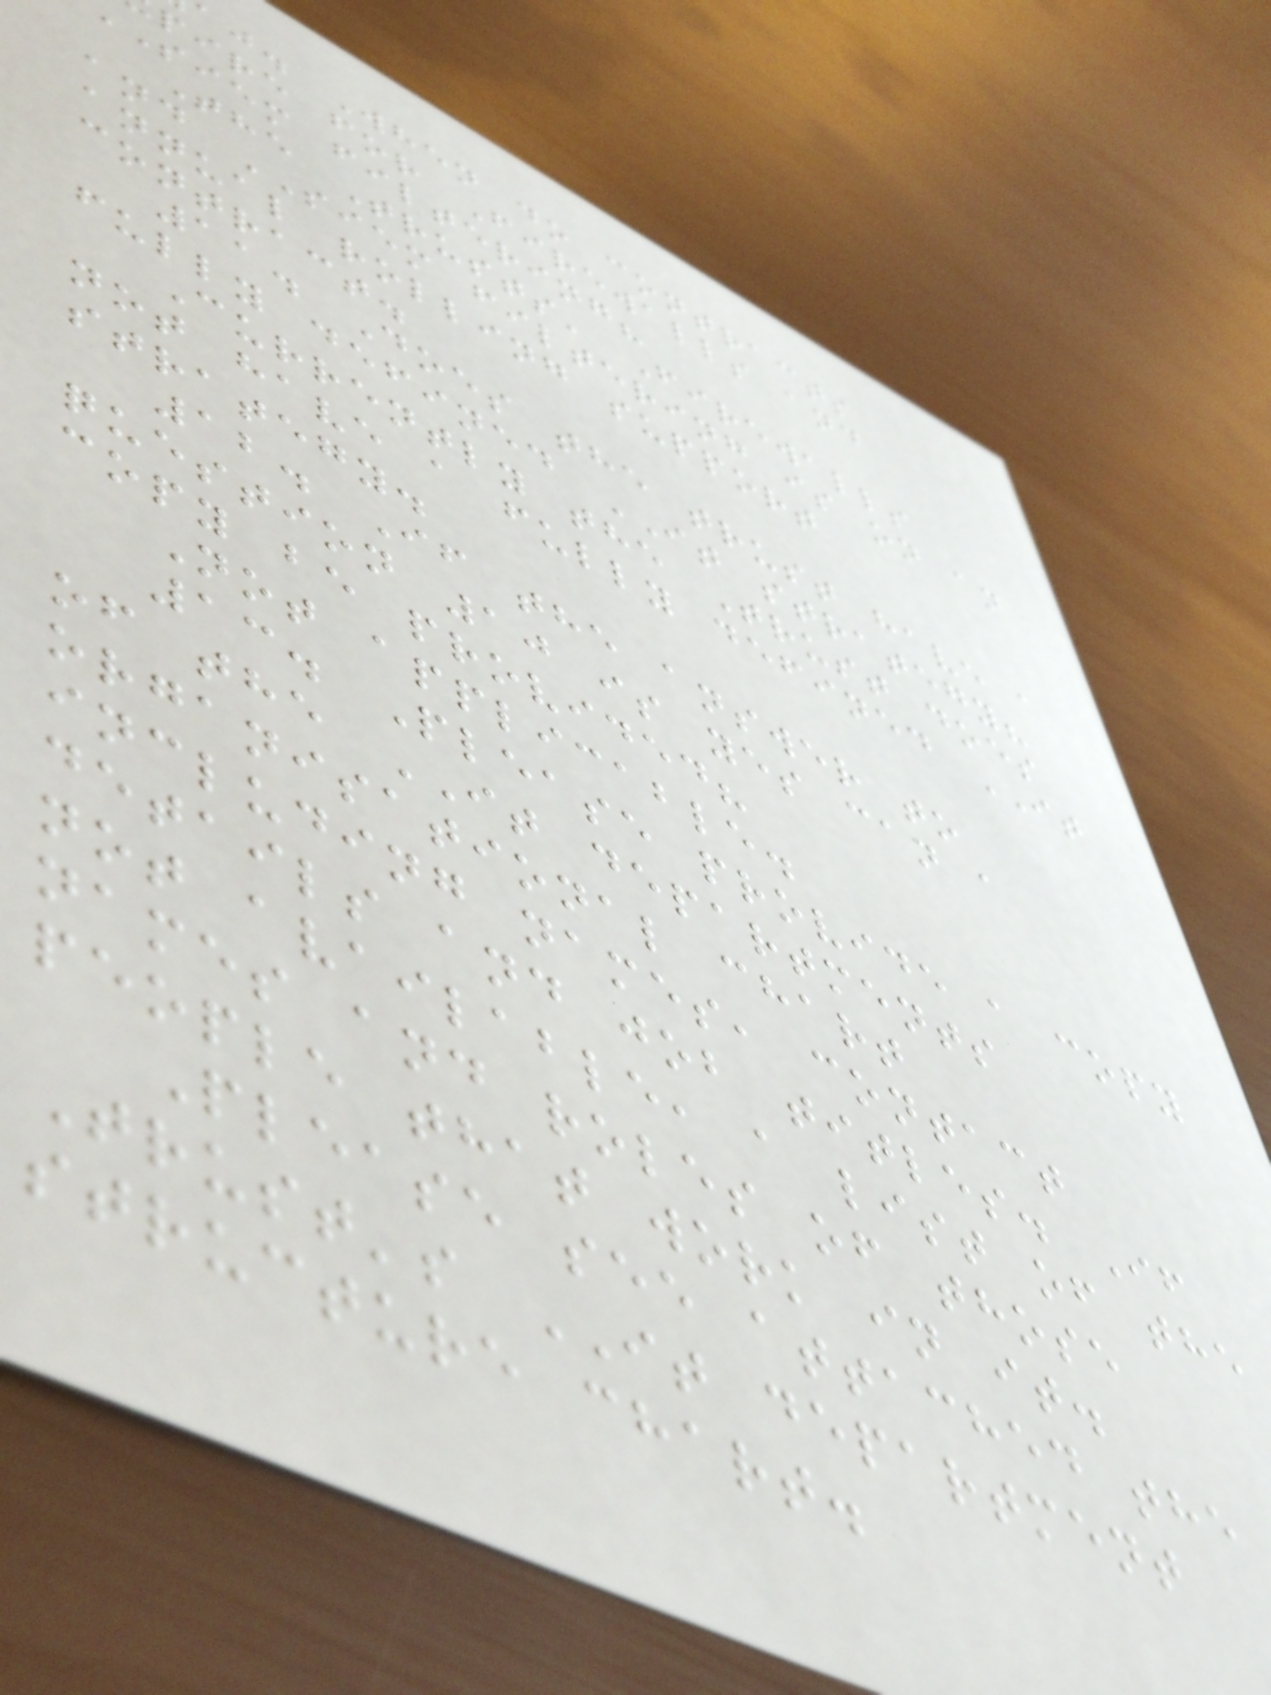aj. When do contracts
pire for Firewalls and
siem filtering?
The Trusts' Firewalls
and SIEM filtering is on an
annual rolling support
contract.
11. Does the trust have a
fully defined IT strategy?
Currently the Trust does
not have a fully defined IT
strategy.
12. If the answer to
question 10 is yes can a
copy be provided?
Not applicable.
13. Please provide a copy
of the IT departments
organisational chart
including names, contact
details and job titles. If
not available, a list of the
names and roles of those
people that work in it.
Please see attached the
Trust's IT department
structure chart.
